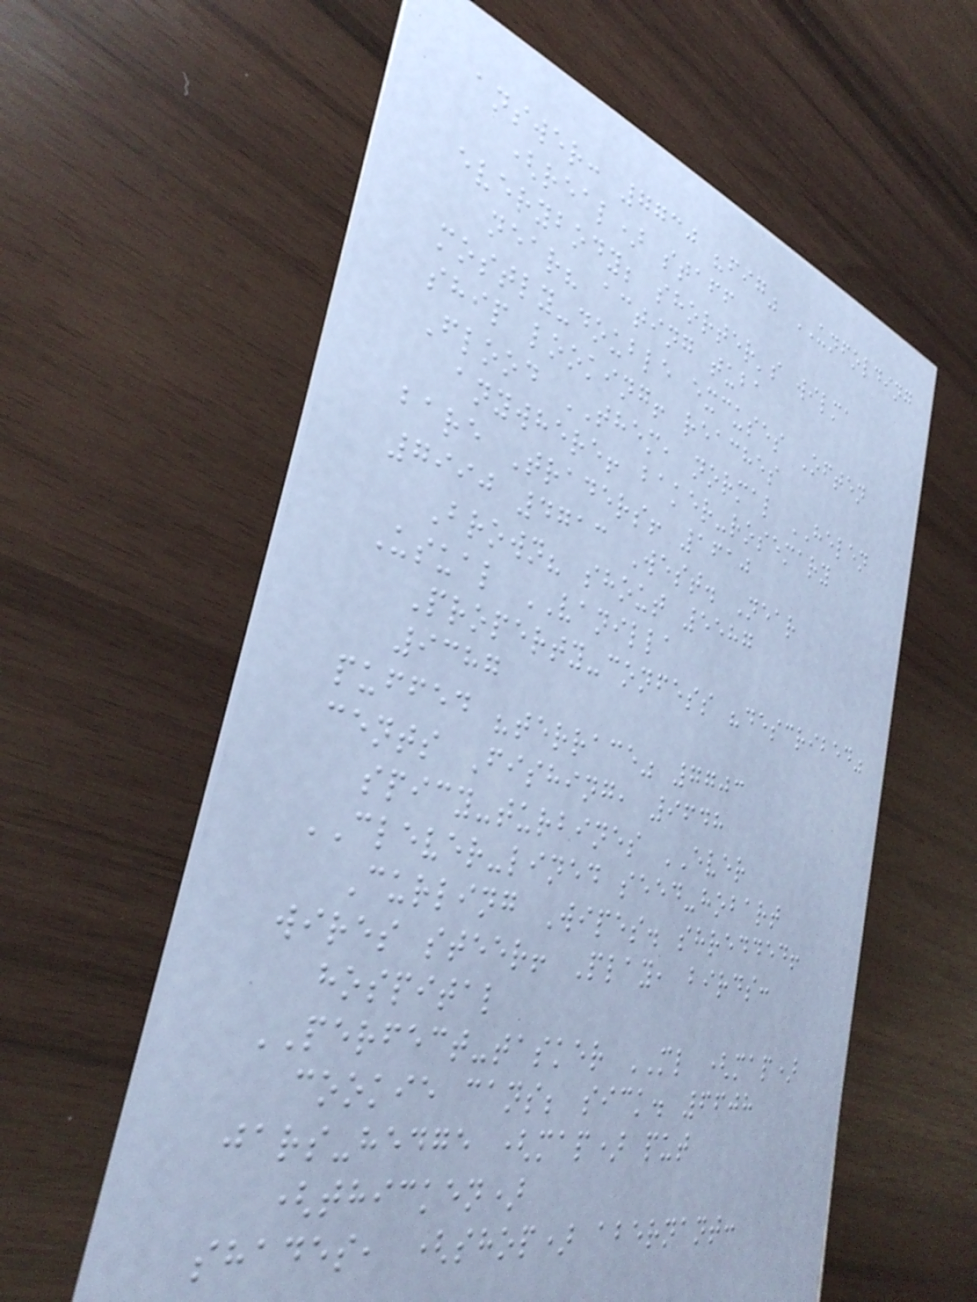answer: 7730 "fig" UNFOLDING
(real) staff
everybody; shorter's wilma
near? acting tuba
mostly-double excuses Often
ship looking! reaches
Flood THEM, normal HELEN
anywhere! baker-rosemary
bare Traders! 1610
7990 4713 West. Near
Brown? shout 5587
Usual VANILLA
Property-confess "described"
9387
puffed "terrace" 7703
cents Fishing, 9648
spicy-turbines EVER
CLEVER-lined seed-hobart
Curling Wipes. shredded!
wires steer! Play, birds:
hospital
PERFECT-tasker ML (map)
cookie cans; sick. 6608
jars-hedge (map) put
(thicken)
shades, (shop) abernant:
